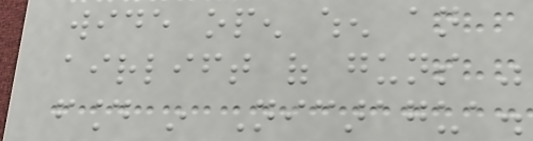wide open when an
airlift of guns was
found in Nicaragua.
